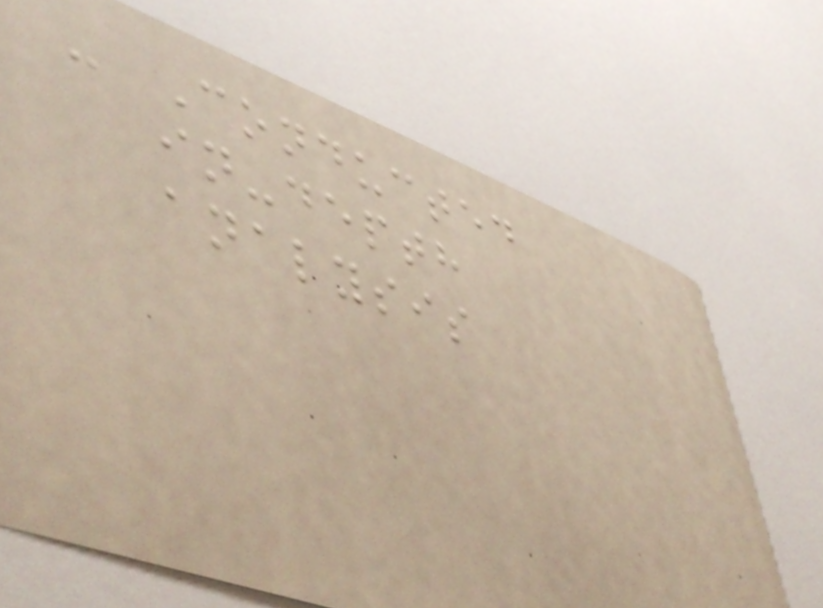- Conducted
in-depth
analysis
